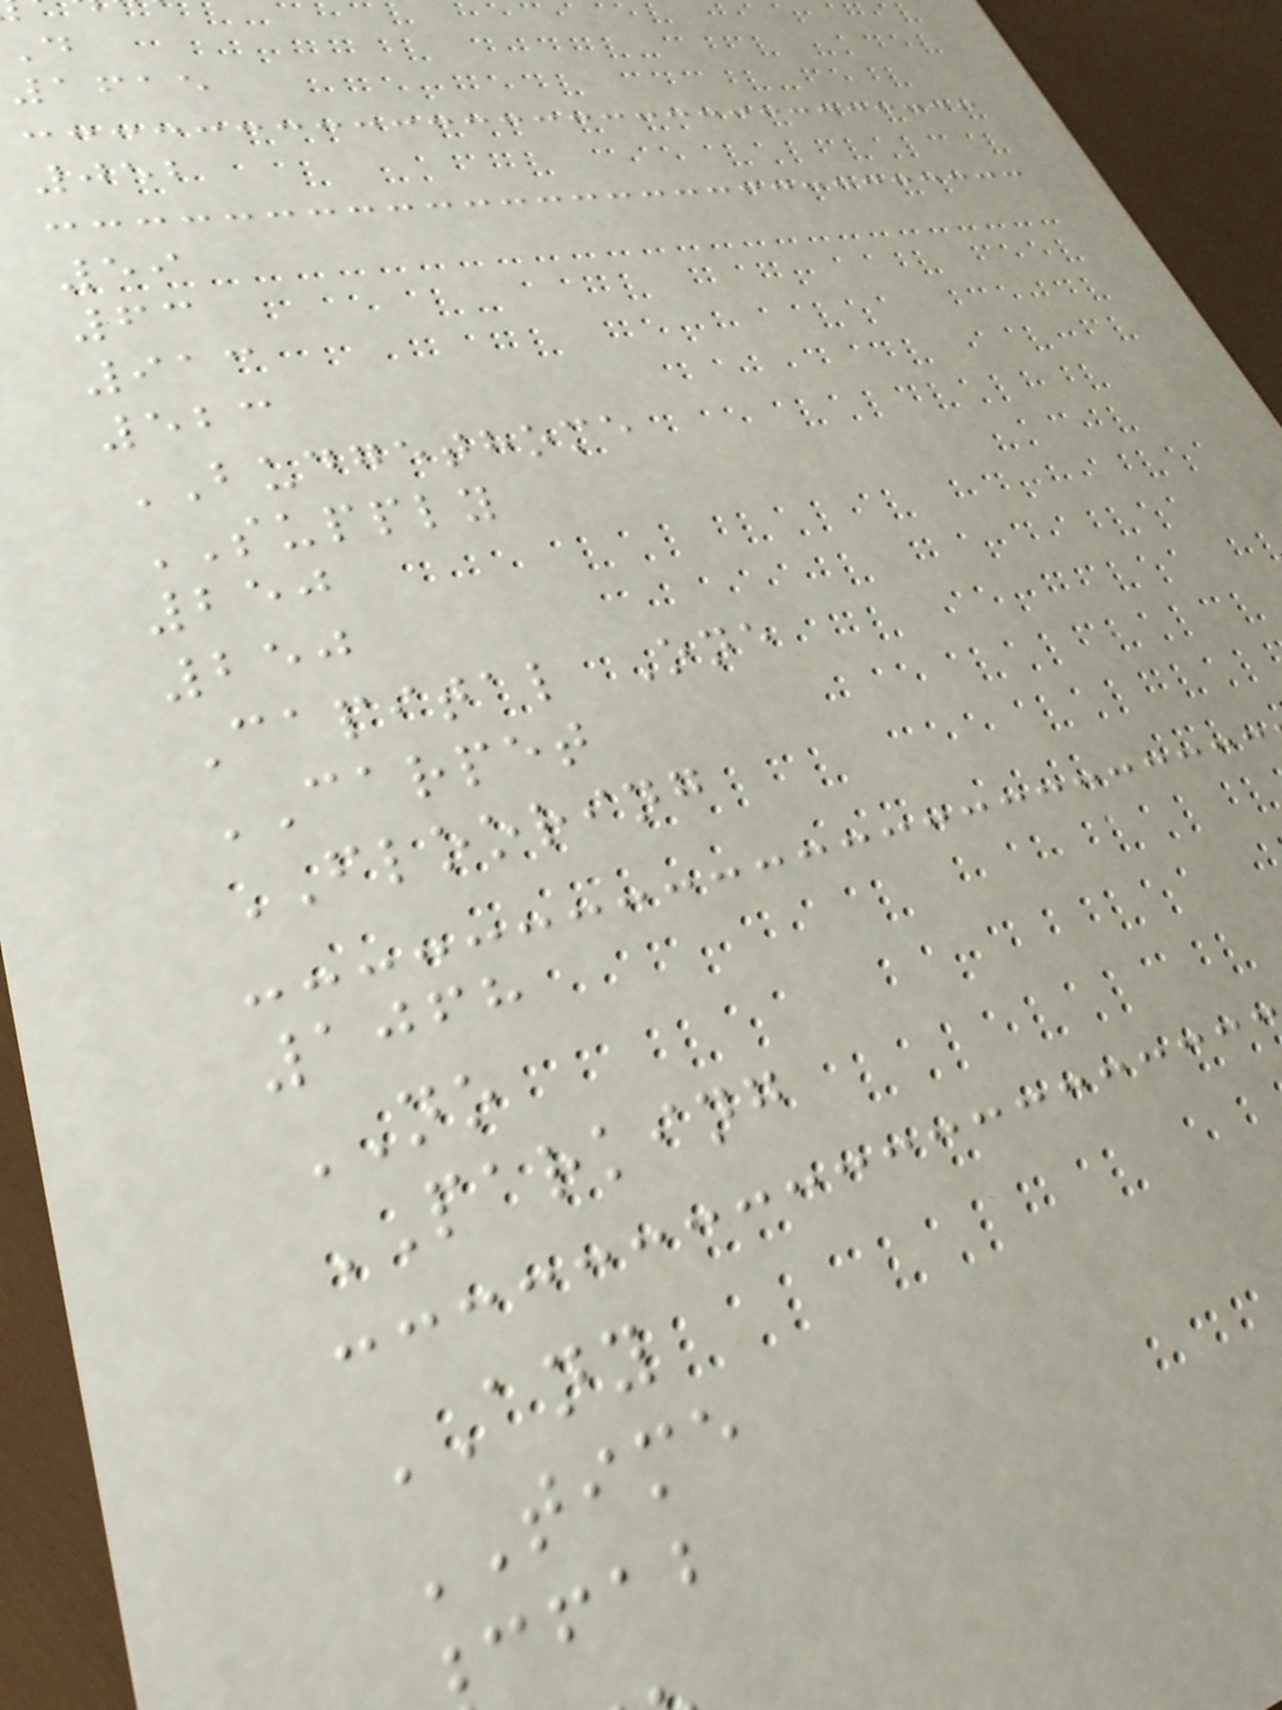1615
052
59
63
913
523
BUDGETHOME
SUPPLY
250
250
Capital One
CARPET
FLOORING
1068
NO
PARKING
ANY
TIME
cfab
